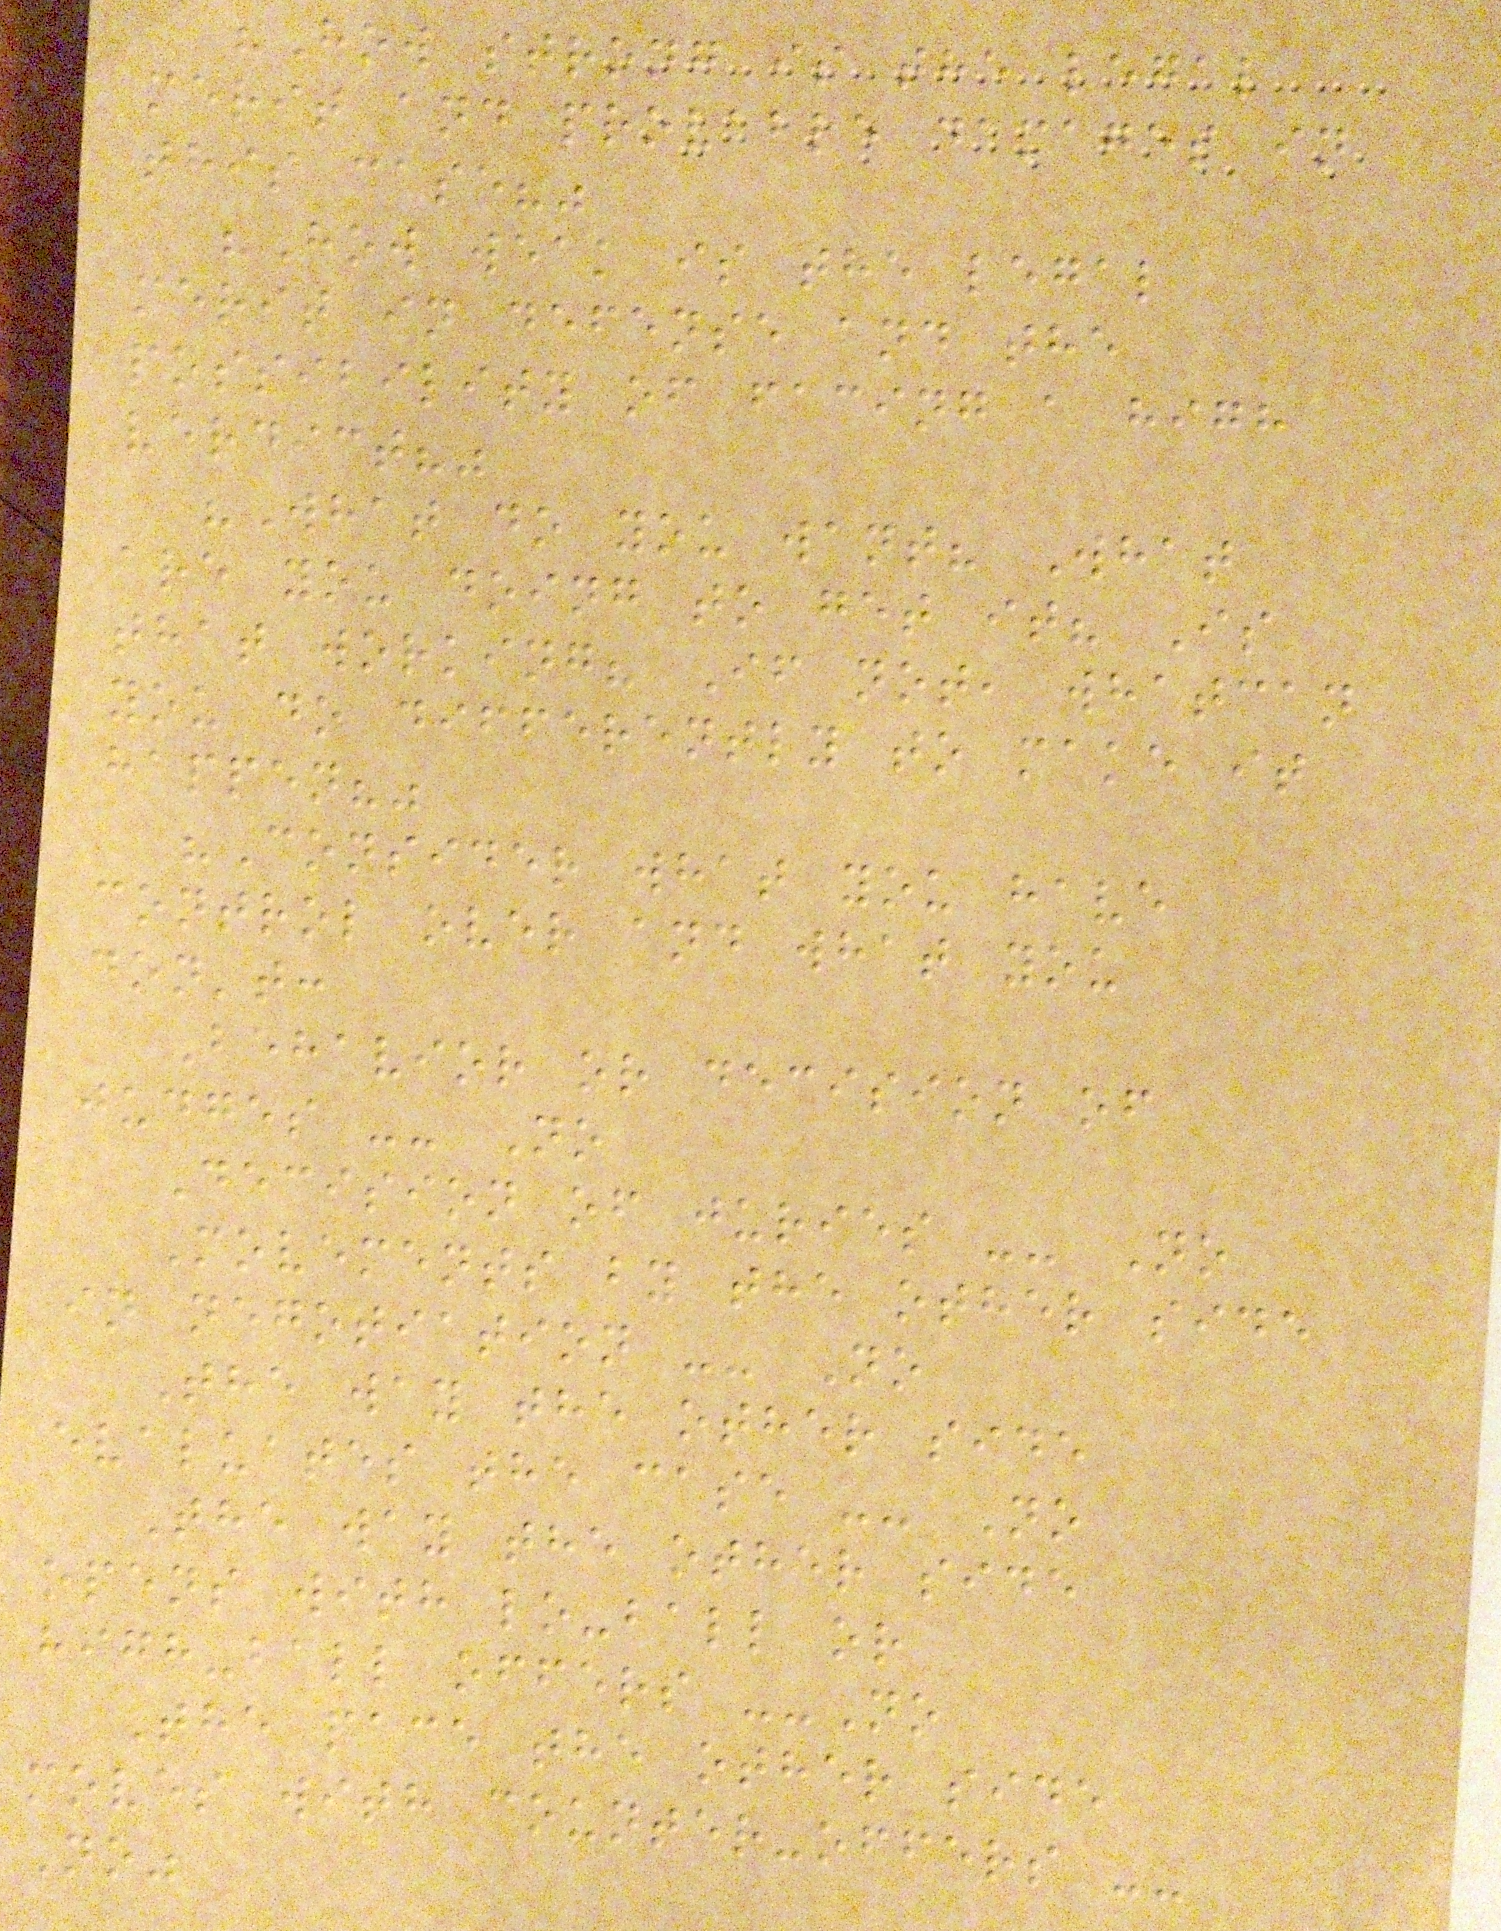"How strong is the legal
merit and provable damages in
this case?"
"How weak is the legal
merit in defense and the
possibility of facing a high
verdict?"
"What do you want? What
are you doing to get it? Is
that working? If not, whatcan
you do differently to make it
happen?"
"Consider what you have
control over and what you
don't:
Behavior or decision of
judges -- No
Decision of juries -- No
Movements by the other side
in negotiation -- No
The way the other side
evaluates the case -- No
The way the other side
opens with lo-ball or
high-ball offers --No
The pace the other side
moves with counter-offers --
No"
